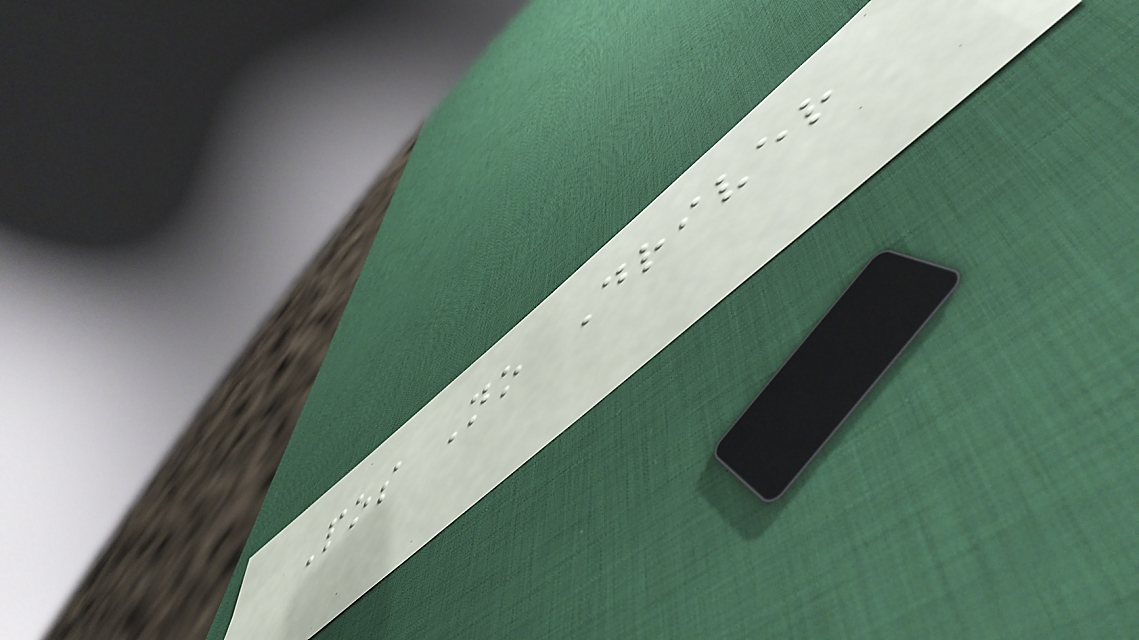Pos No Driver
